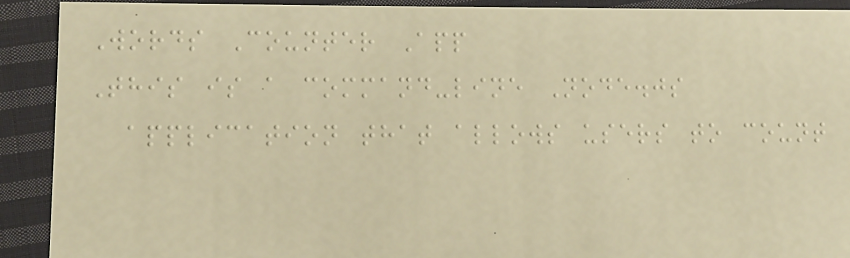Words Counter App
This is a command-line Node.js
application that allows users to count
